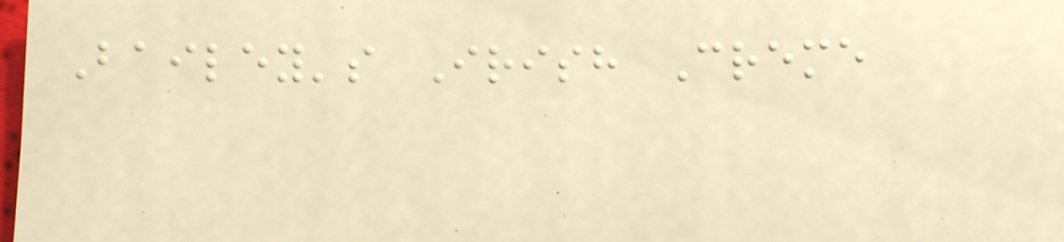Bailey's Irish Creme
